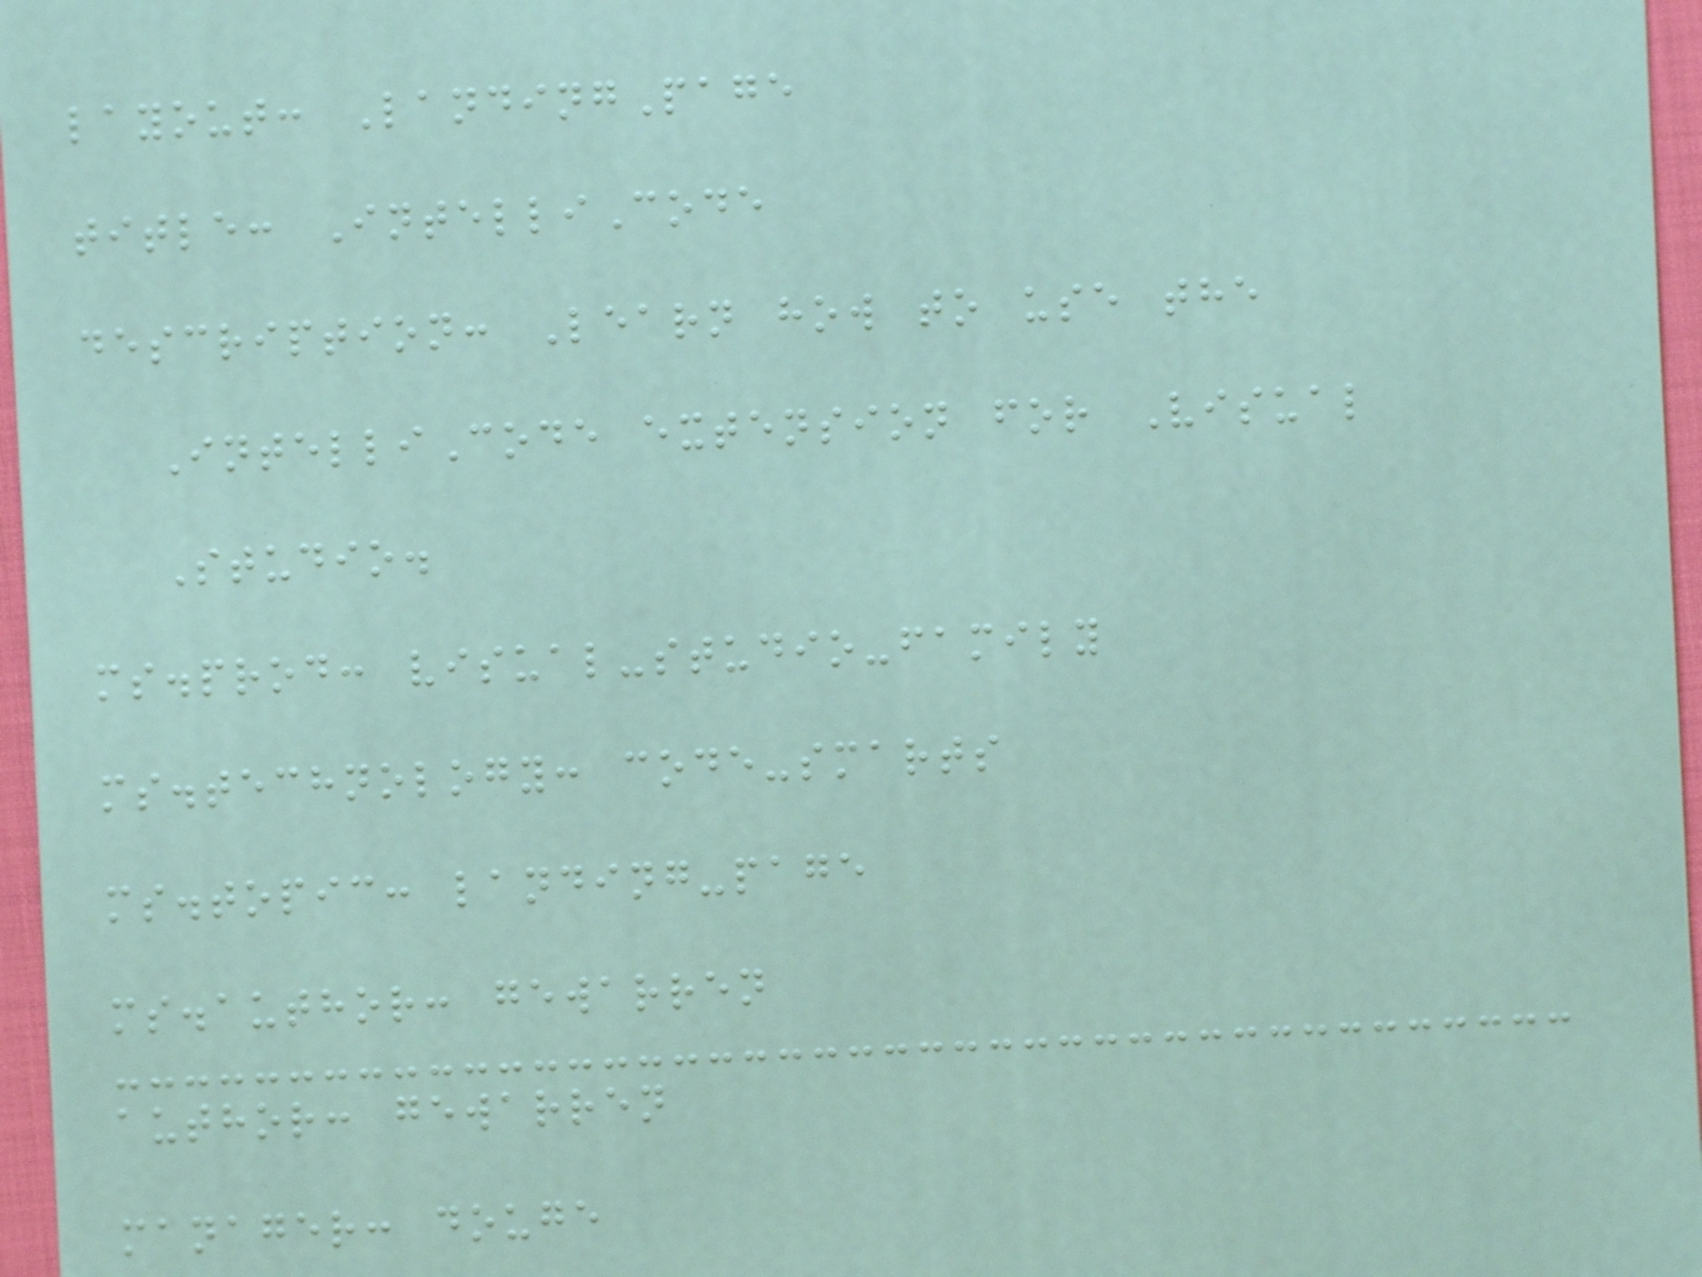layout: LandingPage
title: IntelliCode
description: Learn how to use the
IntelliCode extension for Visual
Studio.
ms.prod: visual-studio-family
ms.technology: code-smarts
ms.topic: landing-page
ms.author: gewarren
author: gewarren
manager: douge
